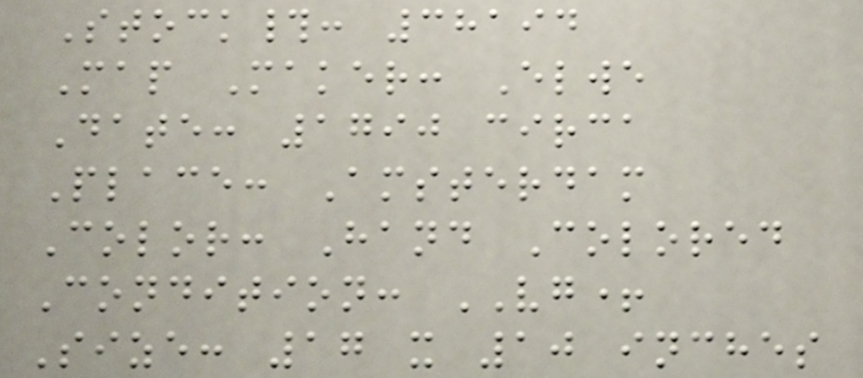Stock#: 38194
Map Maker: Elwe
Date: 1790 circa
Place: Amsterdam
Color: Hand Colored
Condition: VG+
Size: 17 x 10 inches
